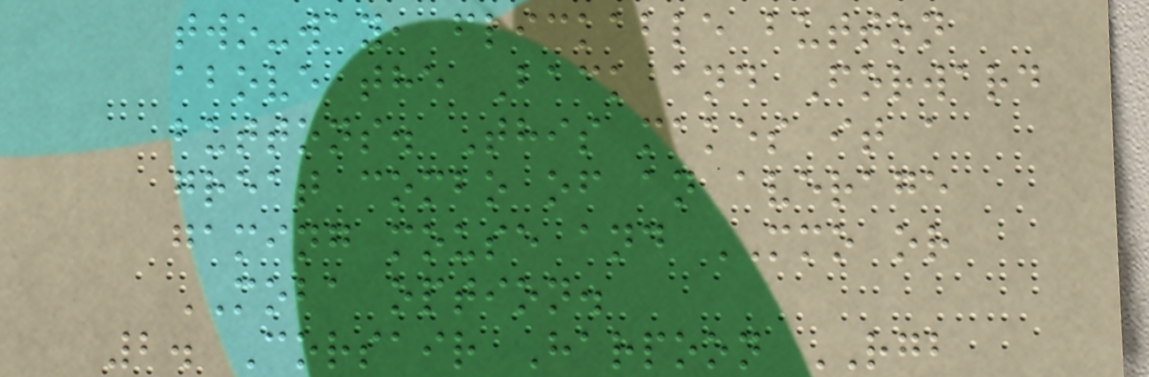two-way, flickable button
above the Back and Forward
buttons. This makes it a
great combo of an average
gaming mouse and MMO or
MOBA option.
2. Corsair Harpoon RGB
